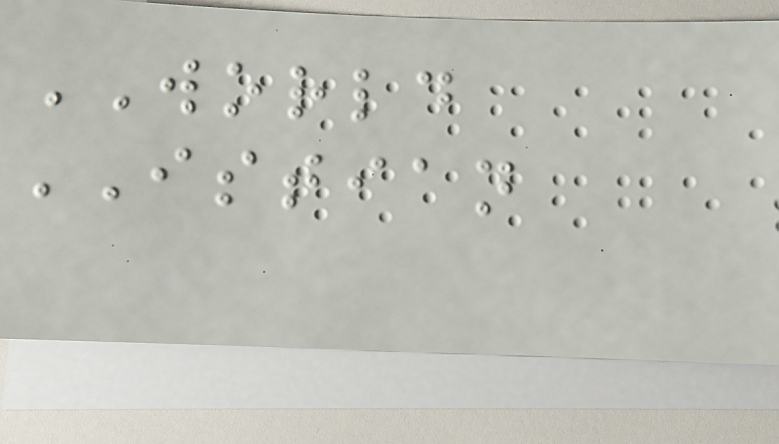WORLD
ISTIAN
